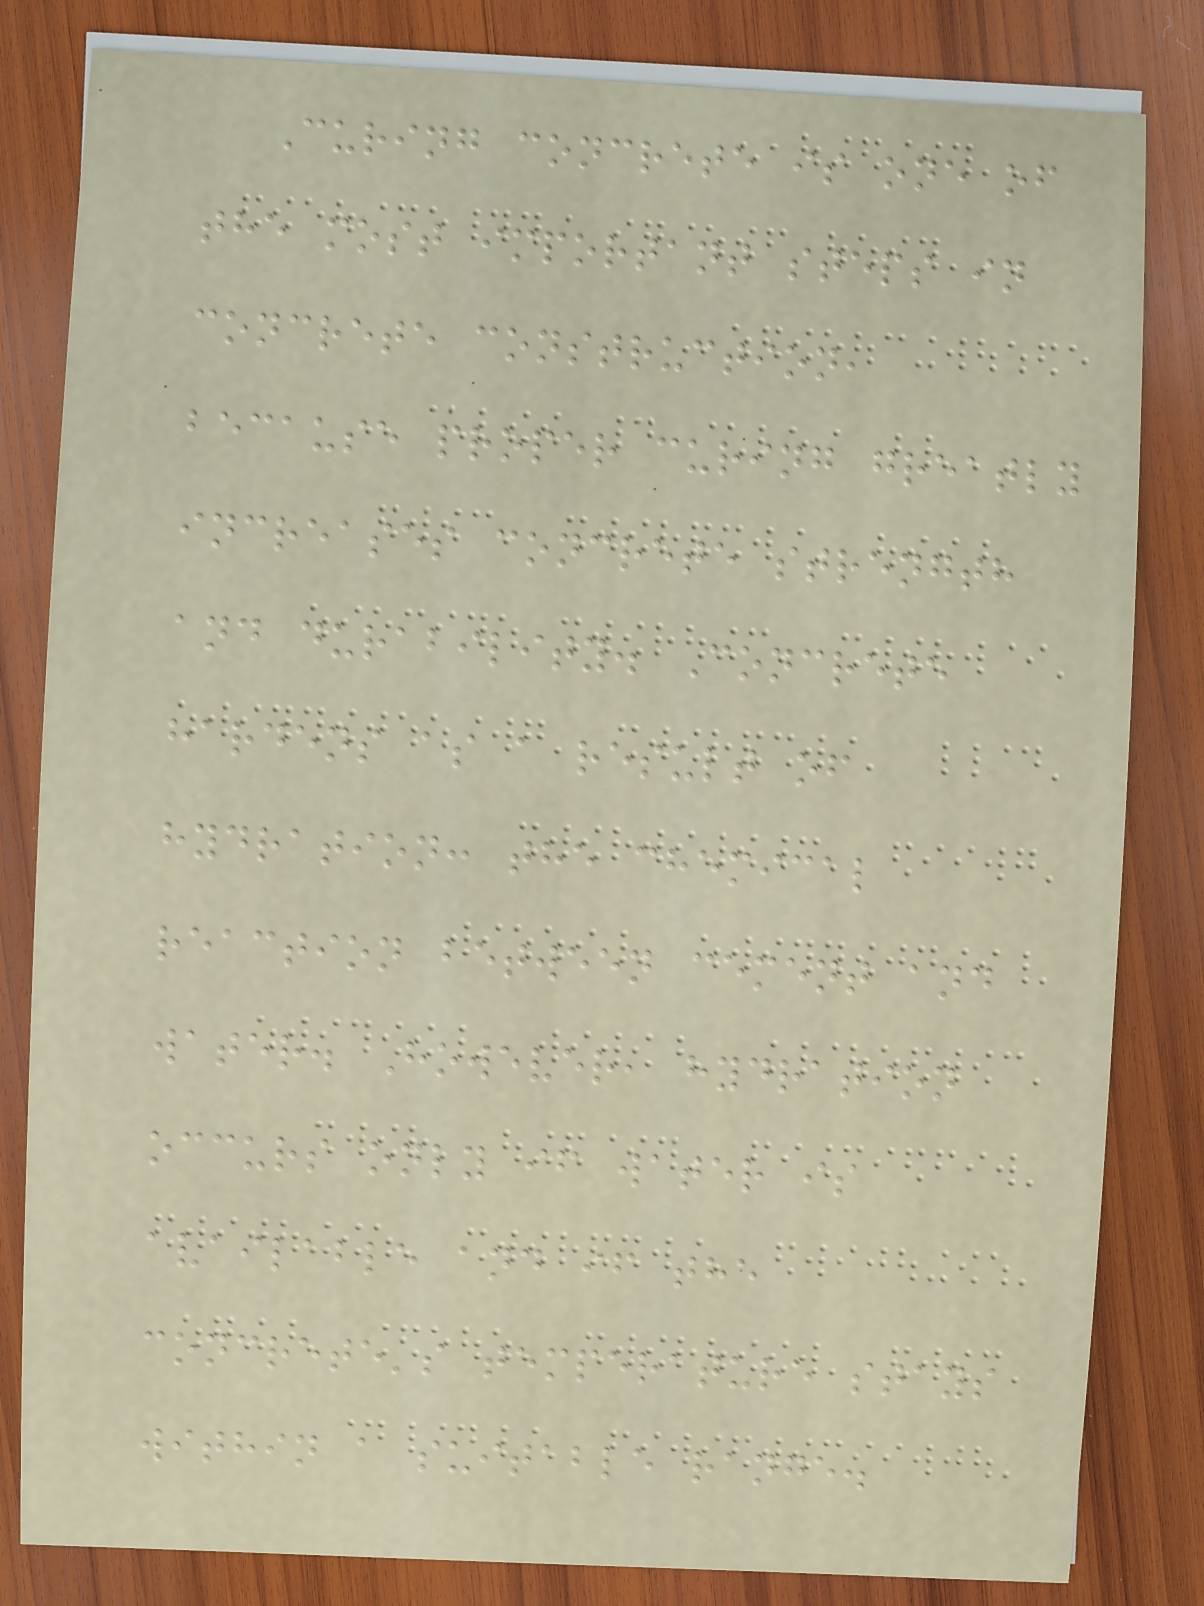Curing concrete is one of
the most important steps in
concrete construction,
because proper curing greatly
increases concrete strength
and durability. Concrete
hardens as a result of
hydration: the chemical
reaction between cement and
water. However, hydration
occurs only if water is
available and if the
concrete's temperature stays
within a suitable range.
